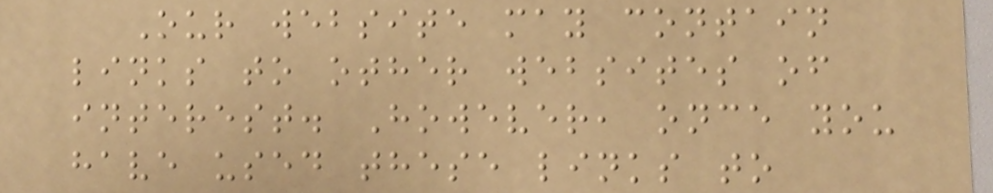Our website may contain
links to other websites of
interest. However, once you
have used these links to
